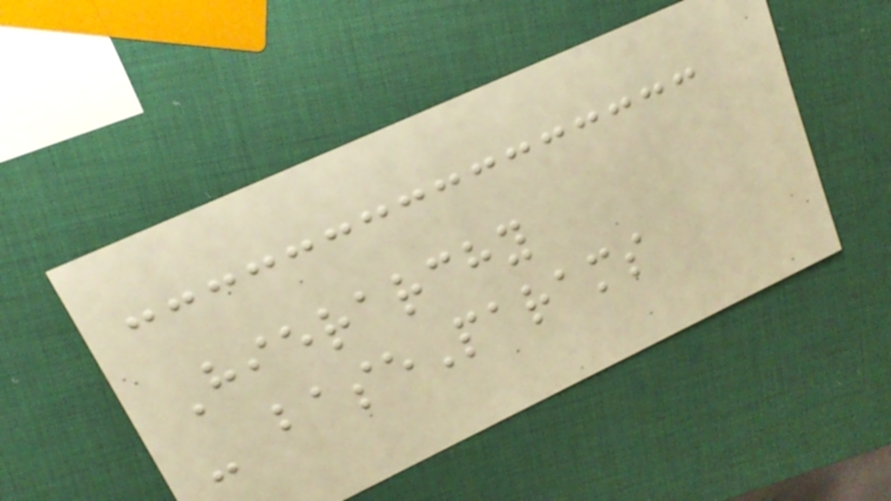Hierarchy
- baseParams
